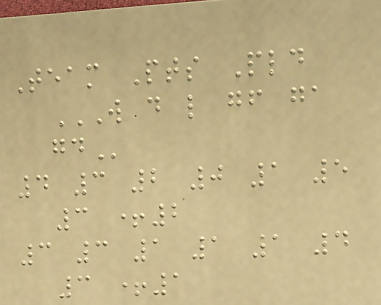Team Pts Pld
W D L GF GA
GD
4 3 2 0 1 5
3 +2
3 3 1 1 1 4
3 +1
